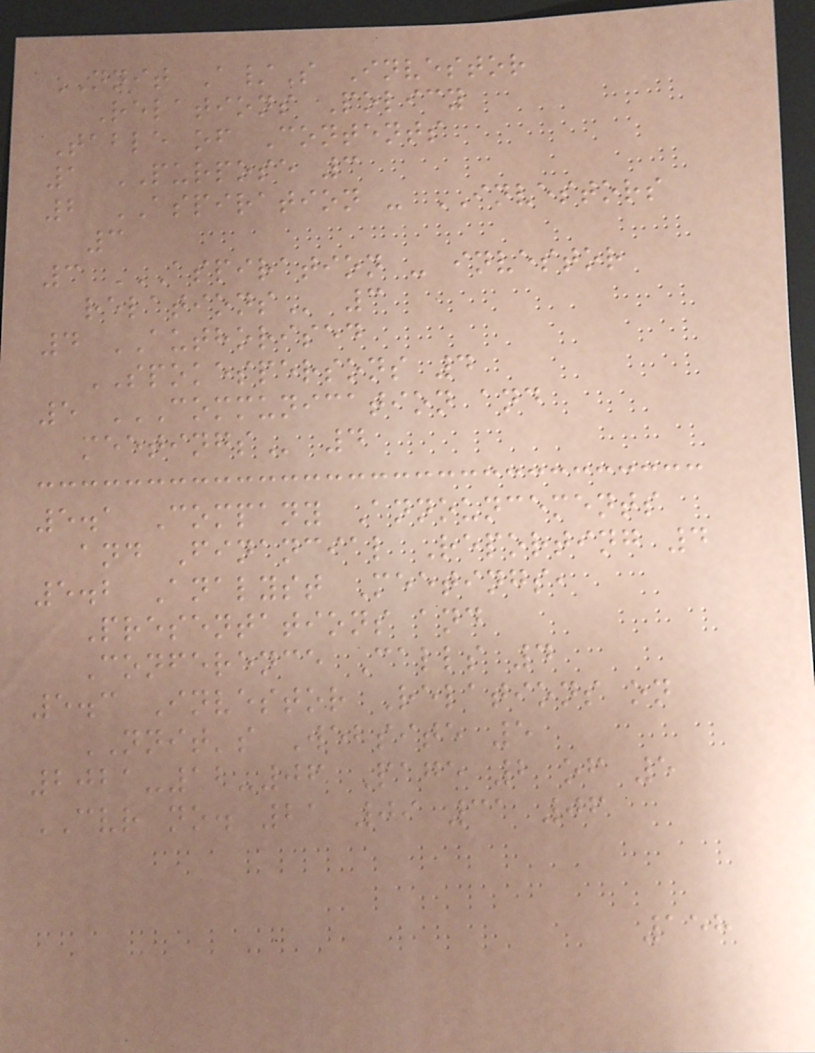NNIT A/S Investor
Relations Policy
Table of Contents
1 PURPOSE 3
2 ASPIRATION - INVESTORS
3
3 ASPIRATION - INVESTOR
RELATIONS 3
4 AUTHORISED
SPOKESPERSONS 4
5 COMMUNICATION AND
MEETINGS 4
5.1 Company Announcements
and Financial Reporting 4
5.2 Analyst Meetings,
Presentations and
Conference Calls 4
5.3 Investor Relations on
NNIT's Website 5
2021-12-06 Page 2 of 5
CVR no. 21 09 31 06
158
